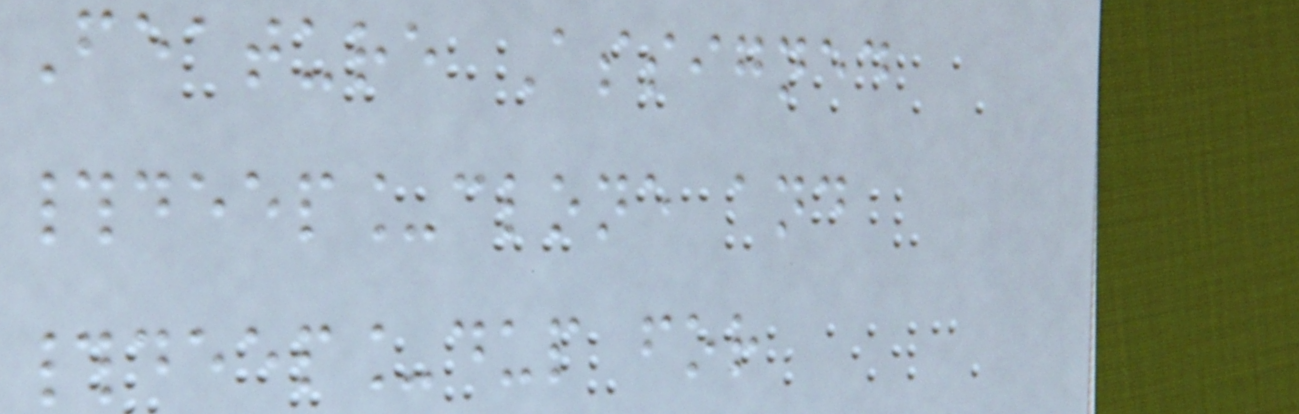Feature Assigned
#deep_clone and
#deep_dup for
